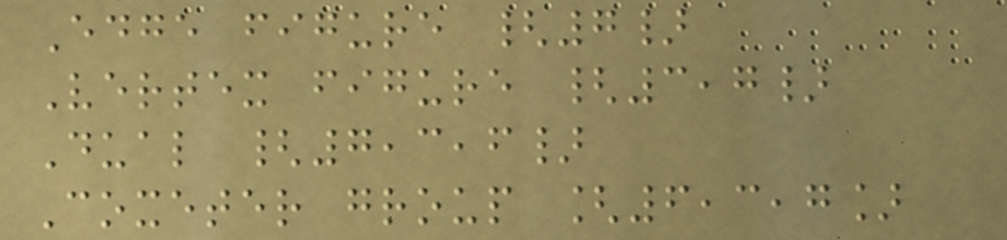Edge figure {7}
Vertex figure {3,7}
Dual {7,3,6}
Coxeter group [6,3,7]
